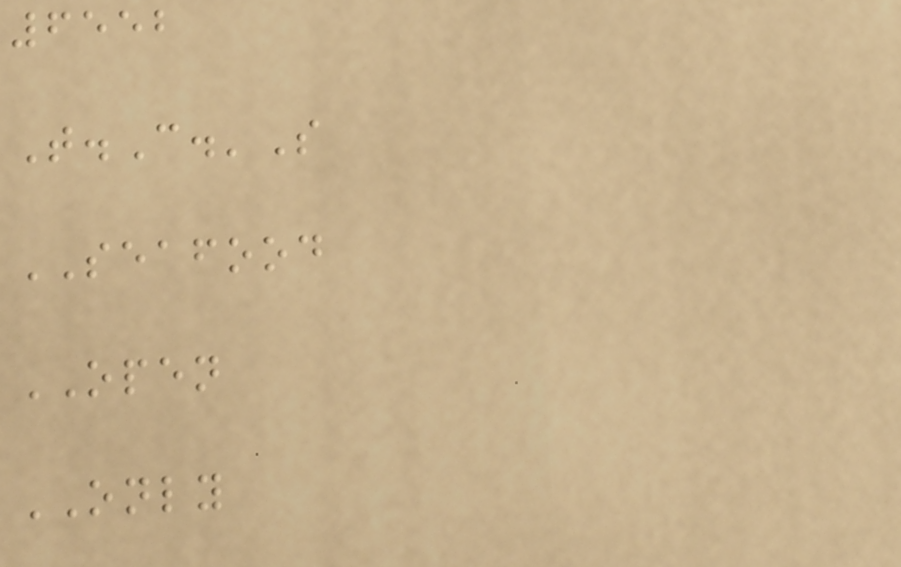6552
T.C.'S
SEAFOOD
OPEN
ONLY
